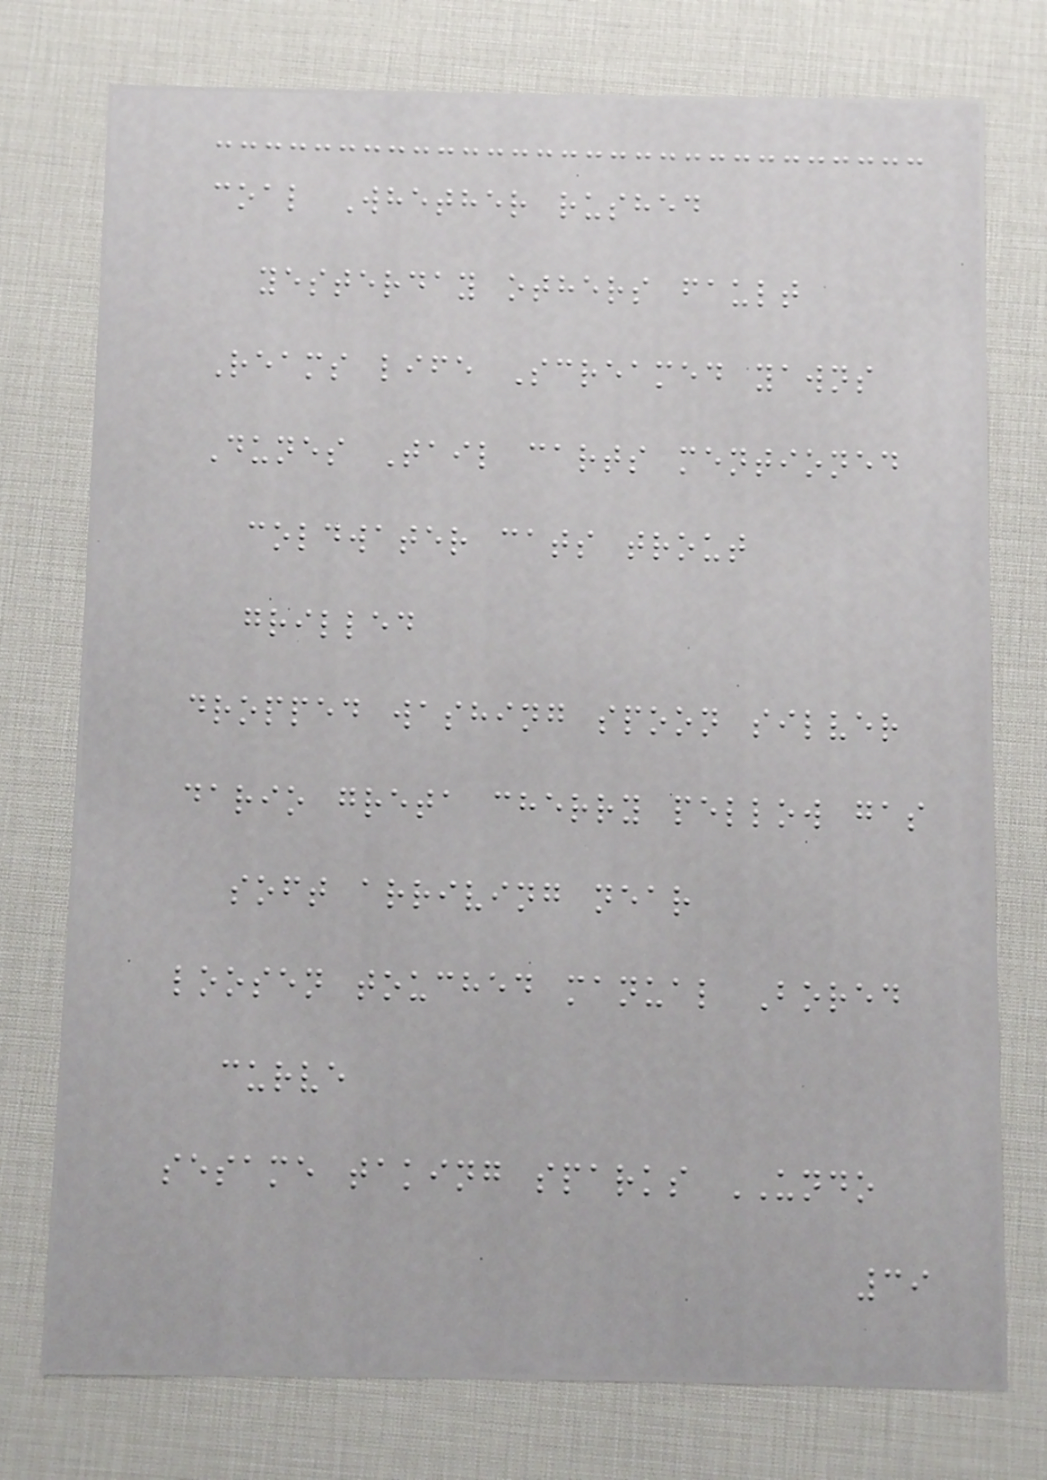coal Whether rushed
yesterday others fault
Reams life Screamed yawns
Dunes Tail carts mentioned
coldwater cats trout
grilled
dropped washing spoon silver
dario greta cherry pellow gas
soft arriving near
loosen touched manual Bored
curve
sesame taking sparks UNDO
39
